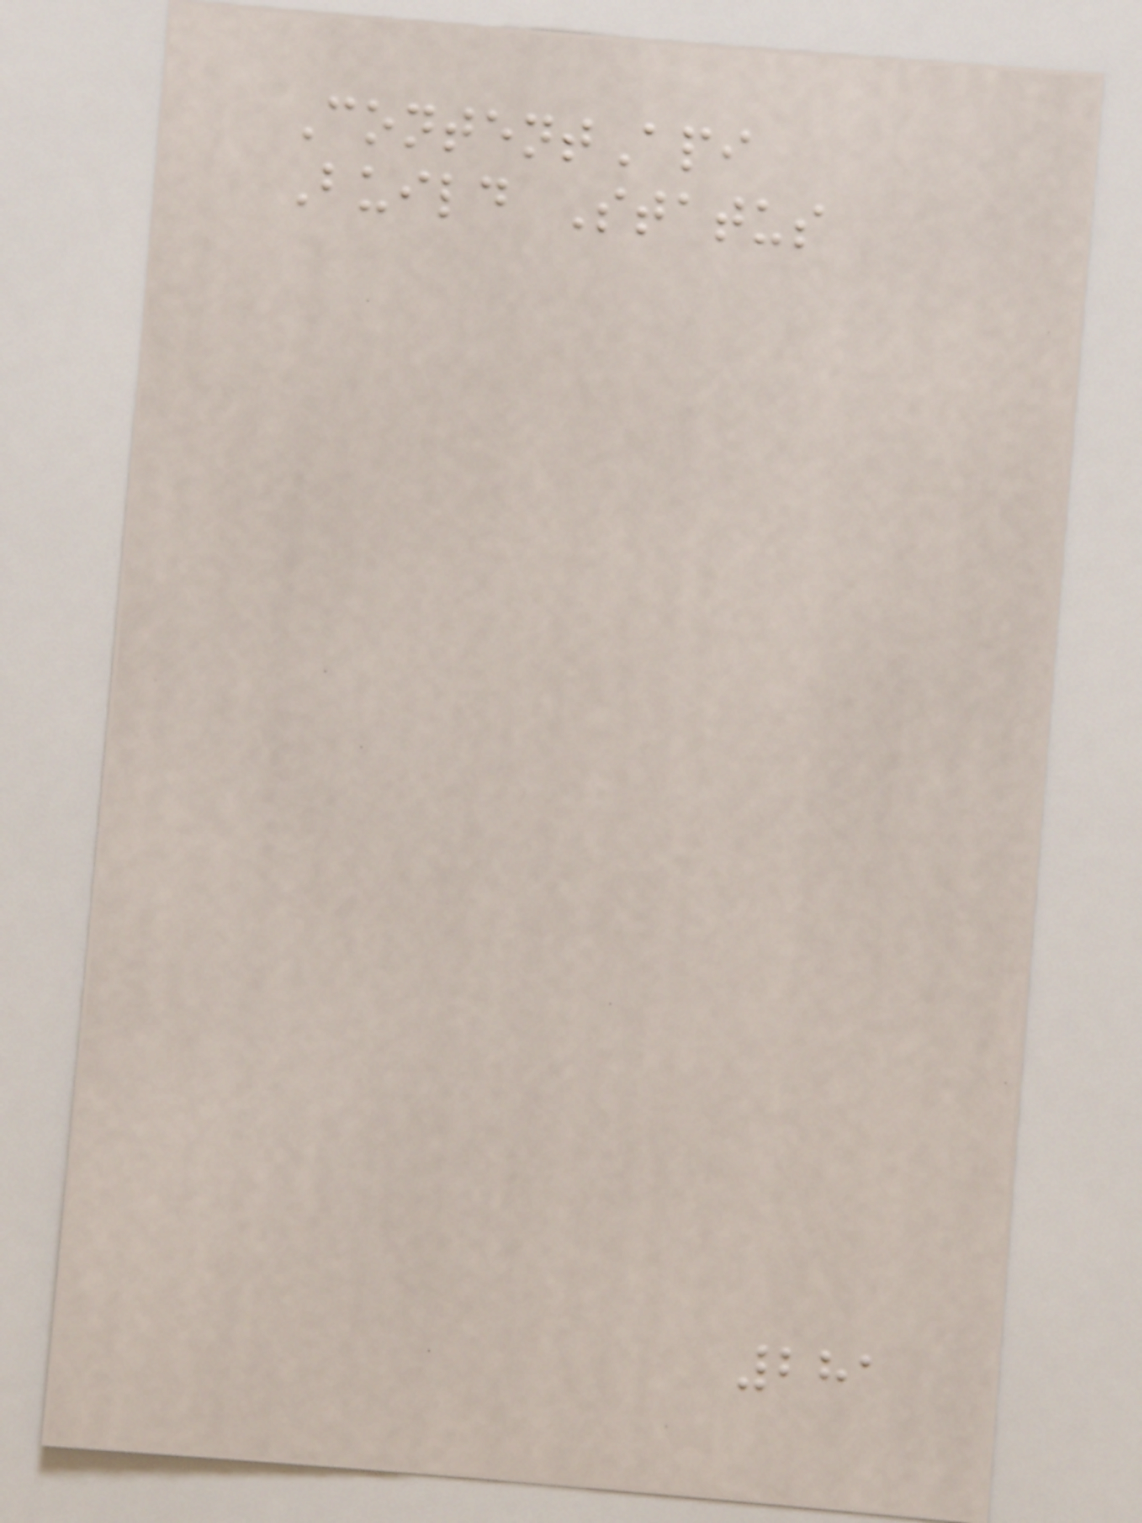ContentApi
Build Status
281
